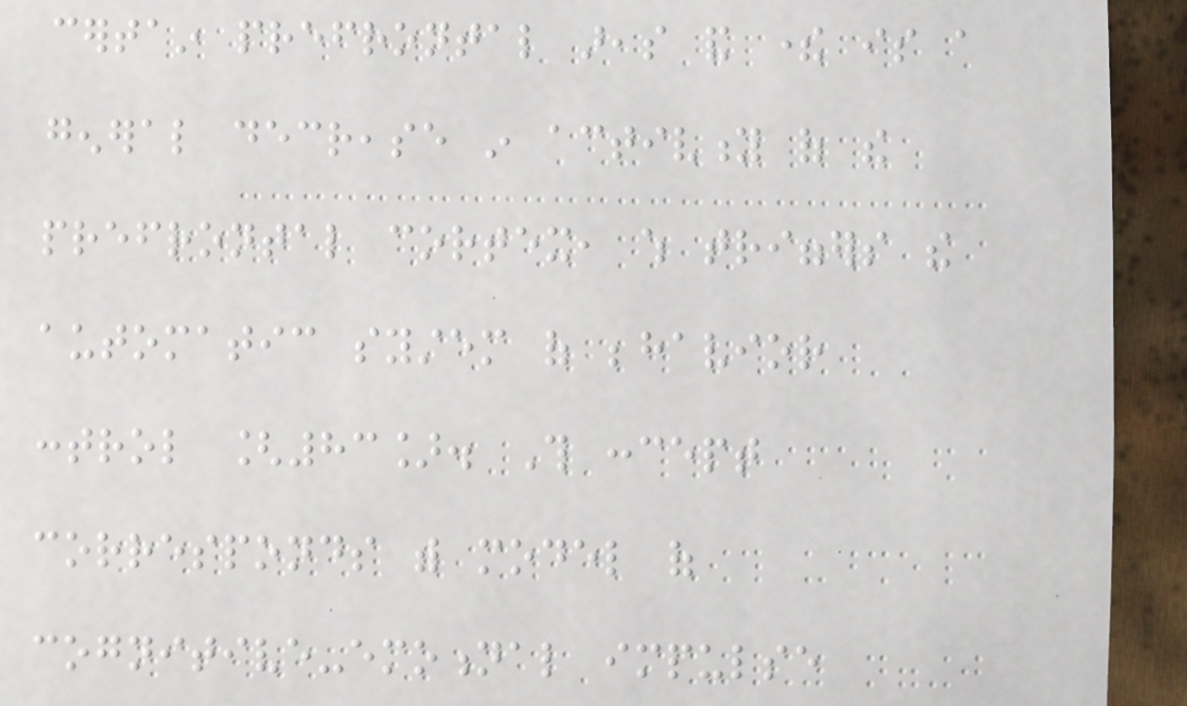certain prefrontal areas and there is a
general decrease in activity of the
prefrontal cortex, which triggers the
automatic system of behavior
control [83]. This concept
corresponds with model of
cognitive-emotional impulse
